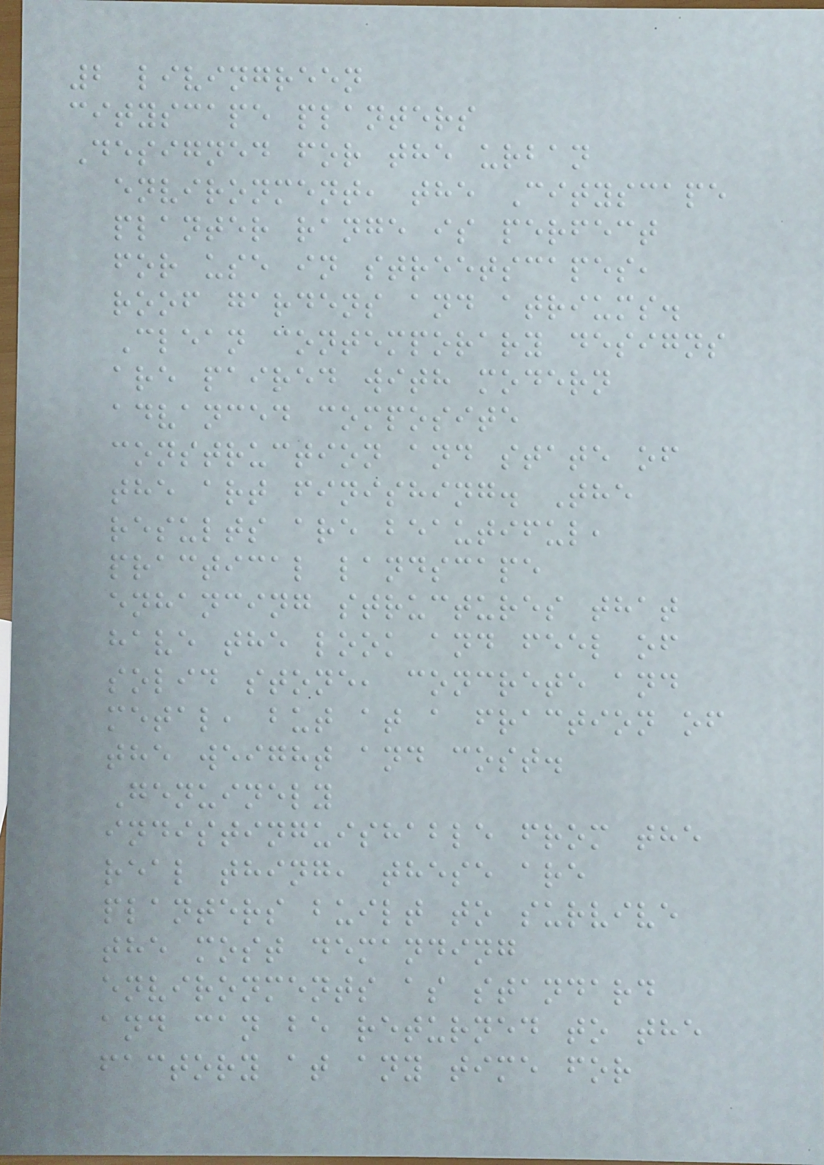2 livingreen
cityscape planters
Designed for the urban
environment, the Cityscape
planter range is perfect
for use in streetscapes,
roof gardens and atriums.
Clean contemporary designs
are paired with modern
advanced composite
construction and state of
the art finishing. The
results are beautiful,
practical landscape
enhancing structures that
have the look and feel of
solid stone, concrete and
metal, but at a fraction of
the weight and cost.
Genuinely
indistinguishable from the
real thing, these are
planters built to survive
the most demanding
environments as standard
and can be returned to the
factory at any time for
